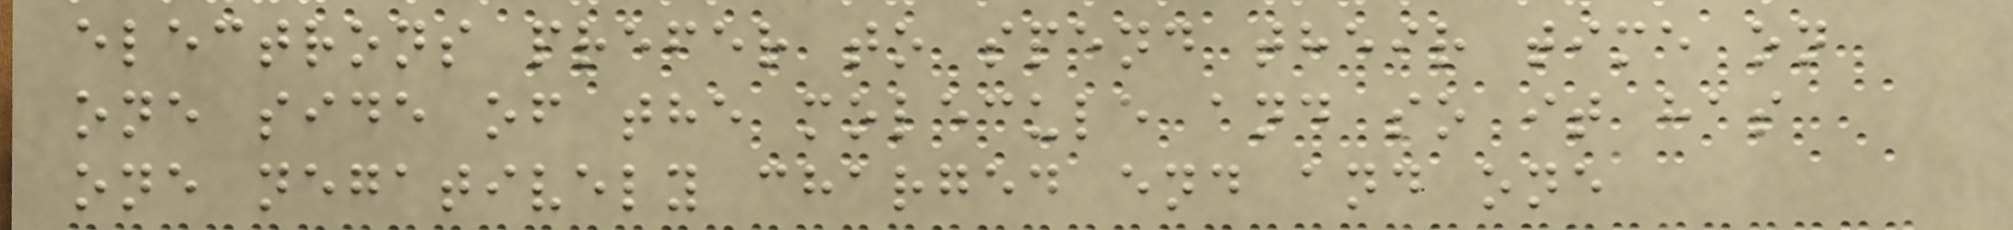electrons prefer to spend their time on
one side of the molecule and so it has
one negatively charged end and one
